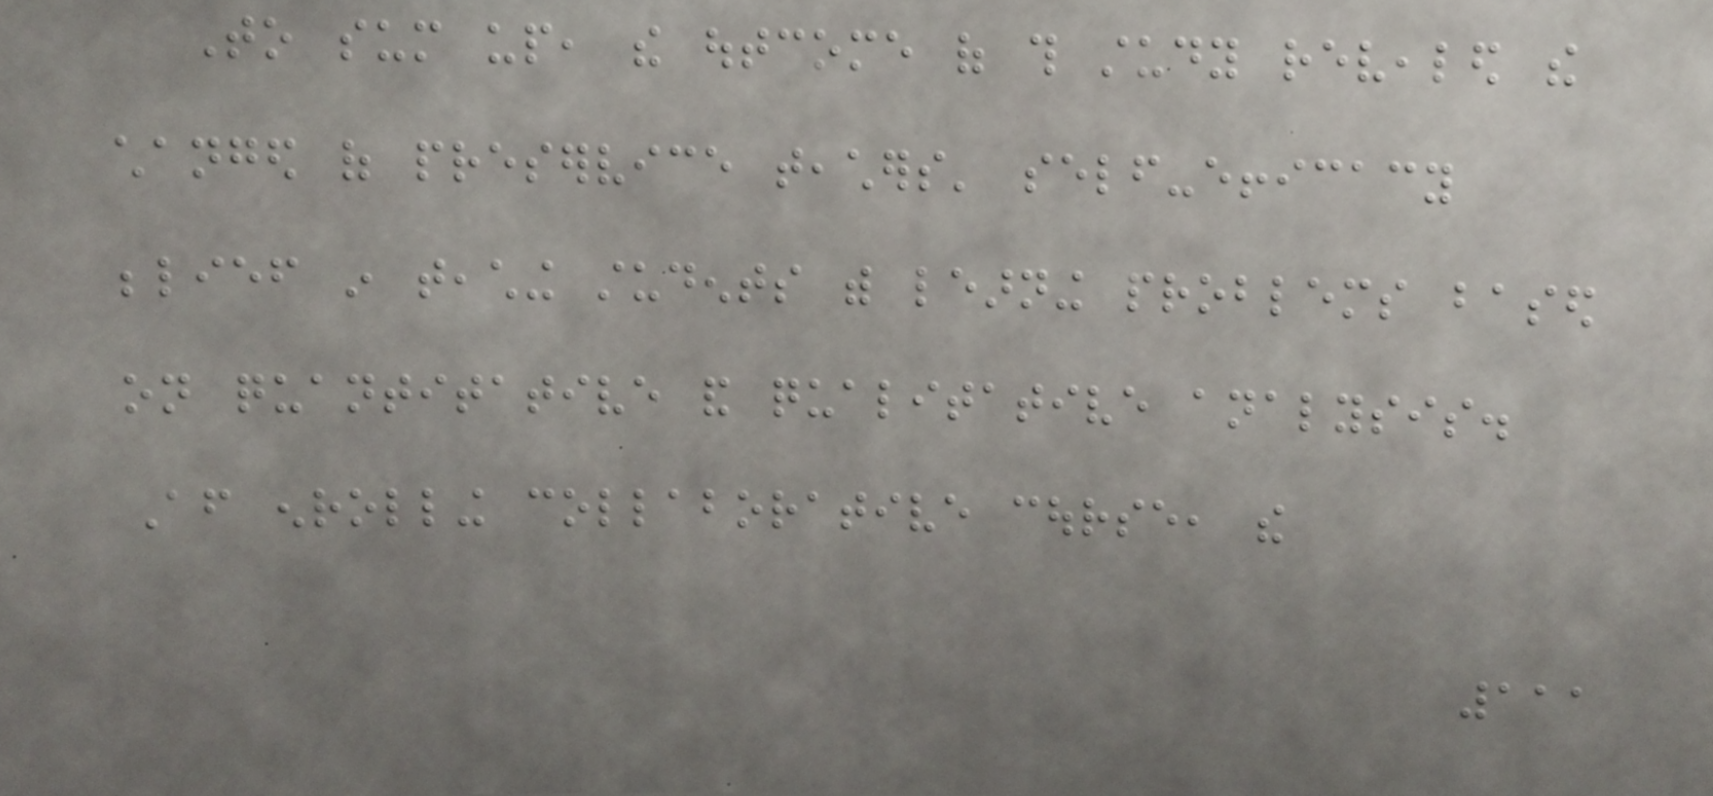To sum up, the outcome of this study revealed the
changed of preservice teachers' self-efficacy
belief in teaching students with learning problems based
on quantitative and qualitative analysis.
After enrolling collaborative course, the
111
